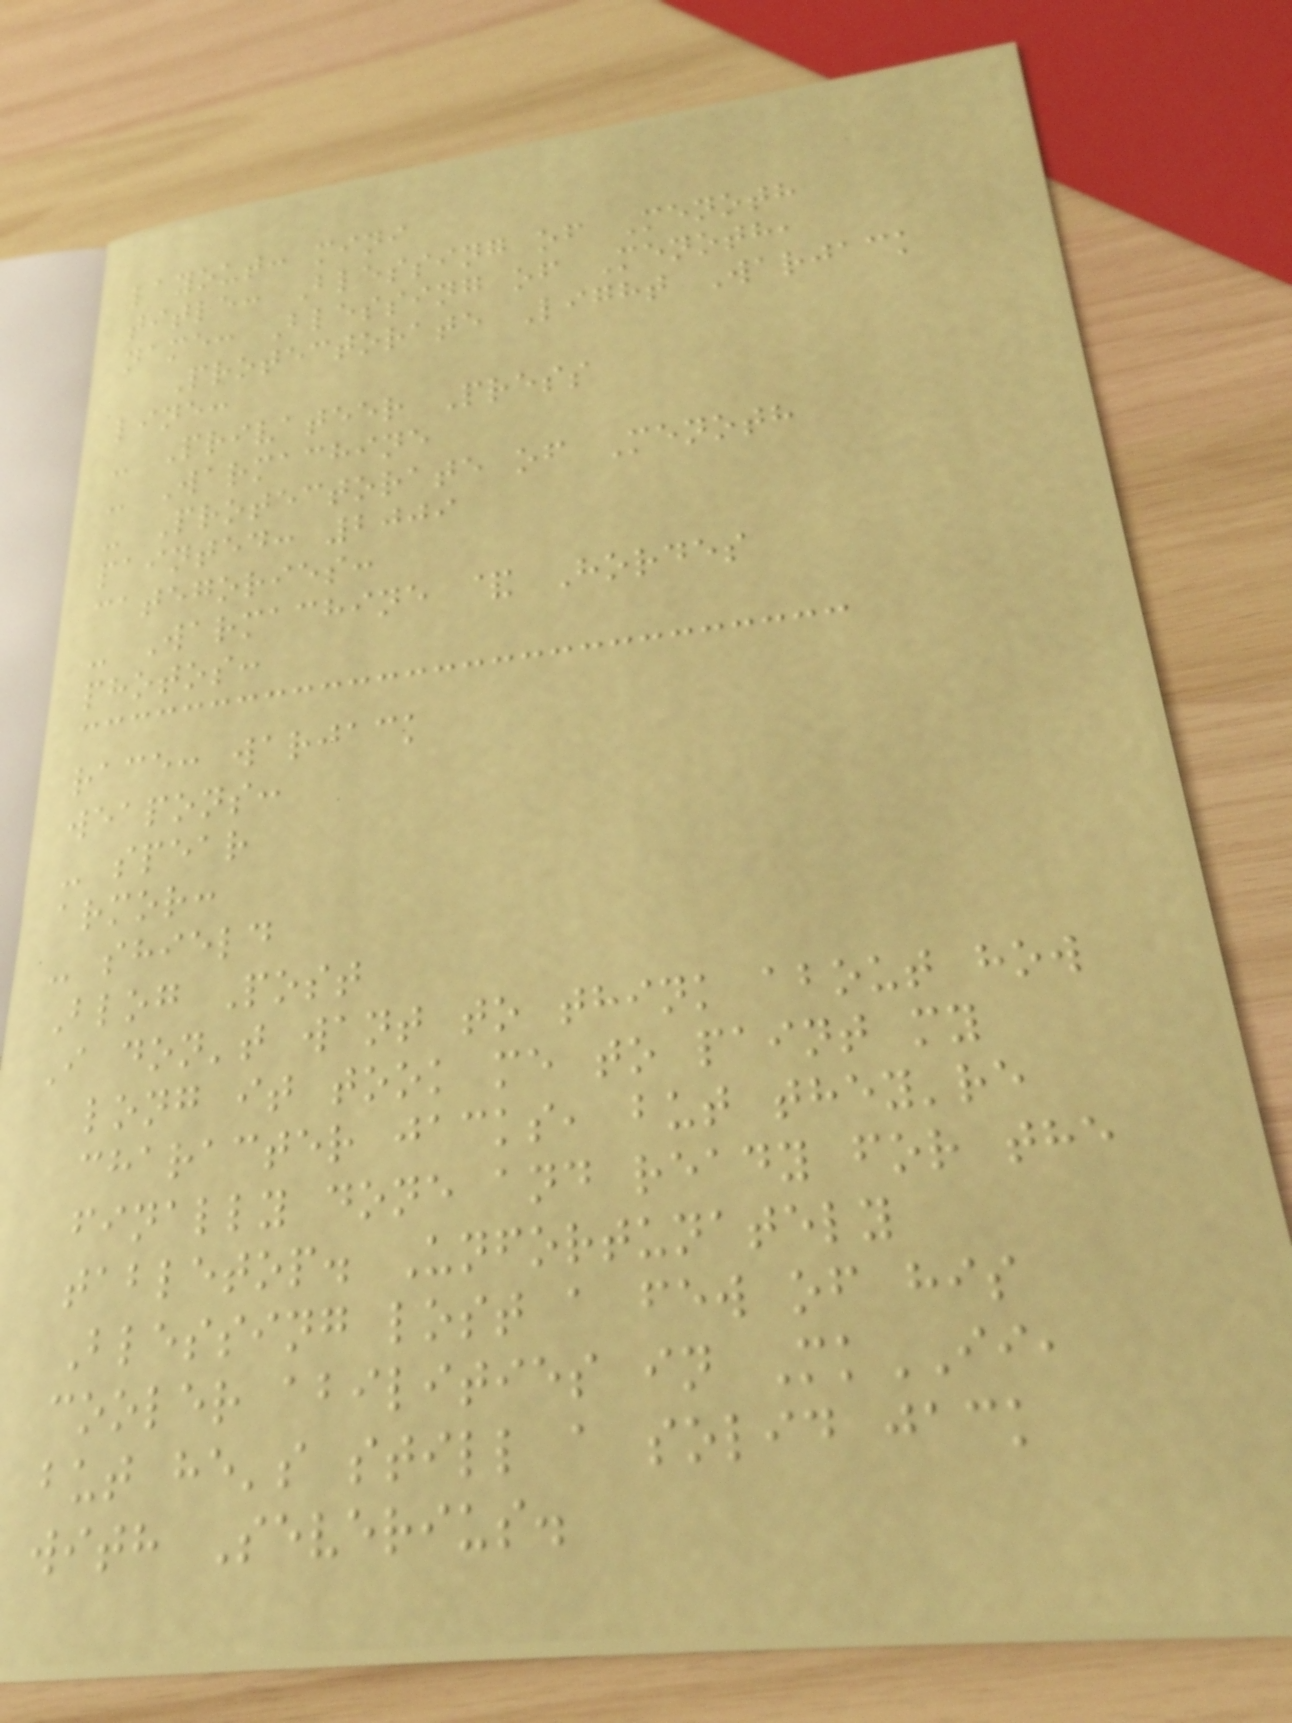layout: mini
title: Blessing of Menoth
name: Blessing of Menoth,
Protectorate Light Warjack
line:
- Privateer Press
- Warmachine
- Protectorate of Menoth
painted: 2009
categories:
- Warmachine & Hordes
photos:
race: warjack
weapons:
- spear
armor:
- shield
Blog Post
I don't want to think about how
long it took me to paint my
character jacks, but they're
finally done and ready for the
tabletop. Unfortunately
Blessing lost a few of his
cooler abilities in MkII,
but he's still a solid jack
with Severius.
